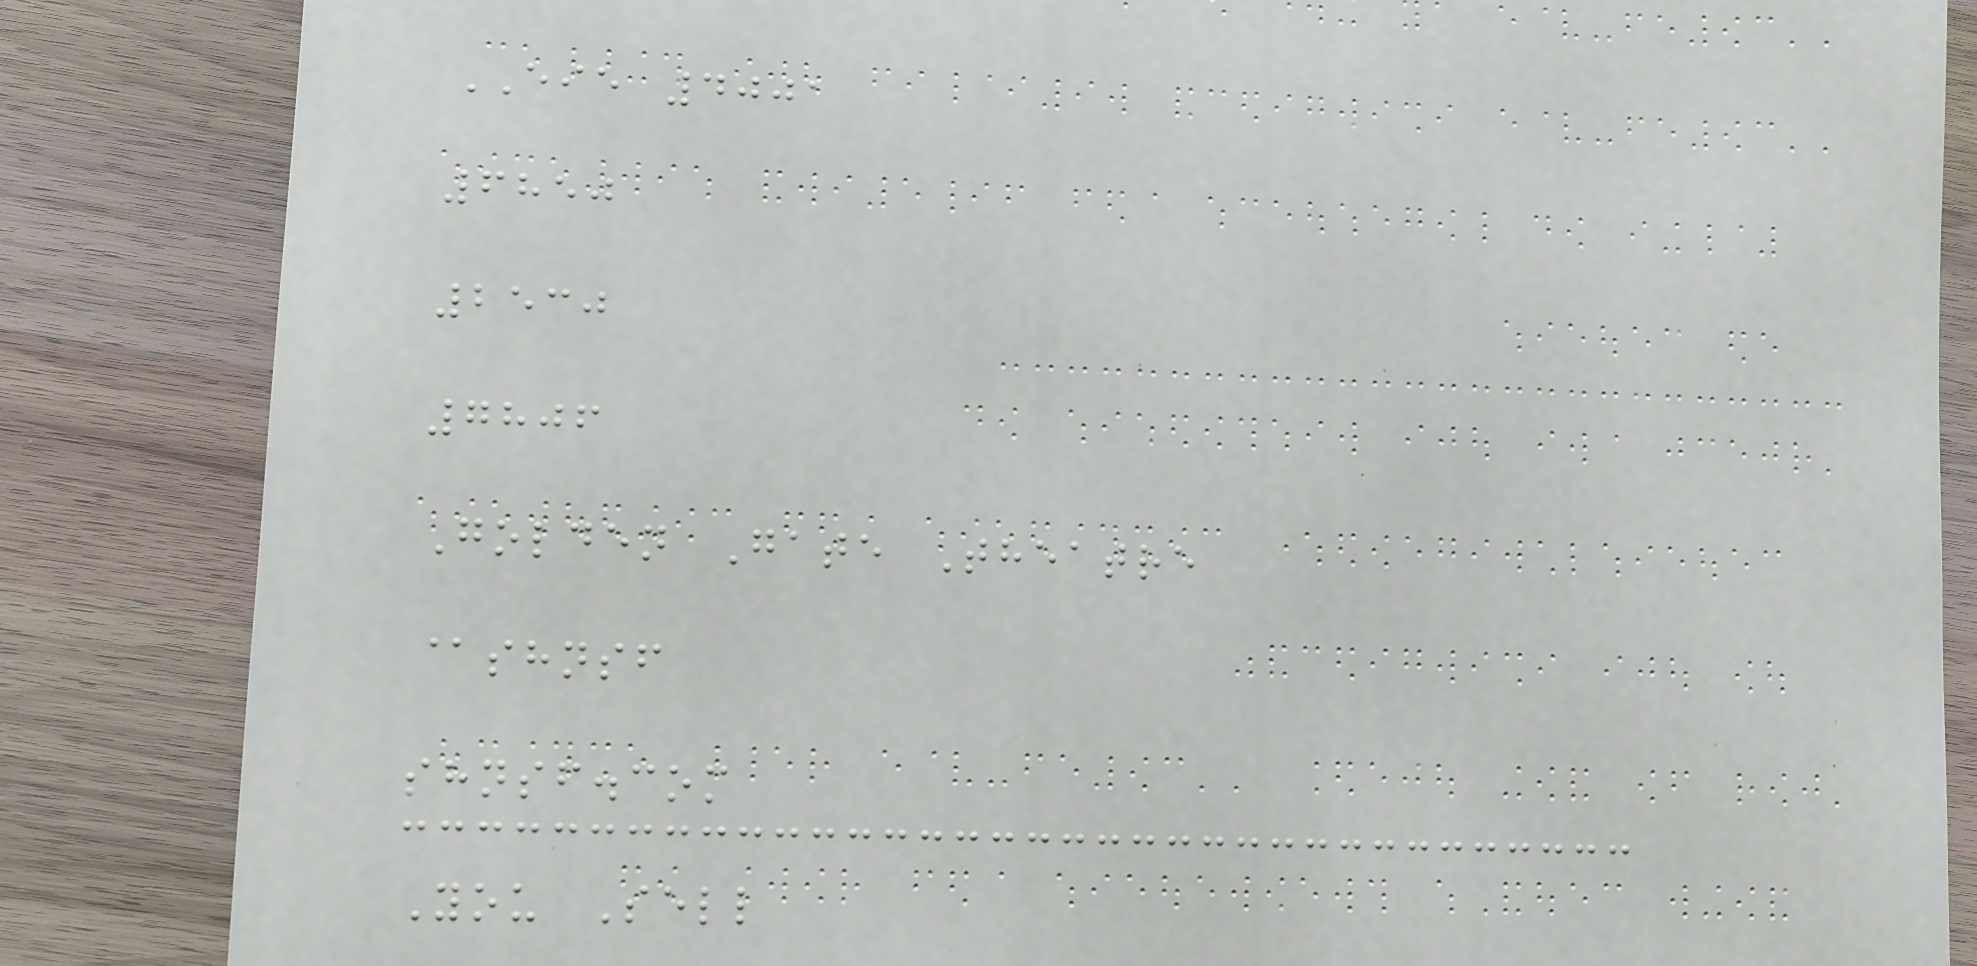EIE 4001
6850
2530
7806
Golden Gate Theatre
@shnsf
shnsf.com
You Sell
